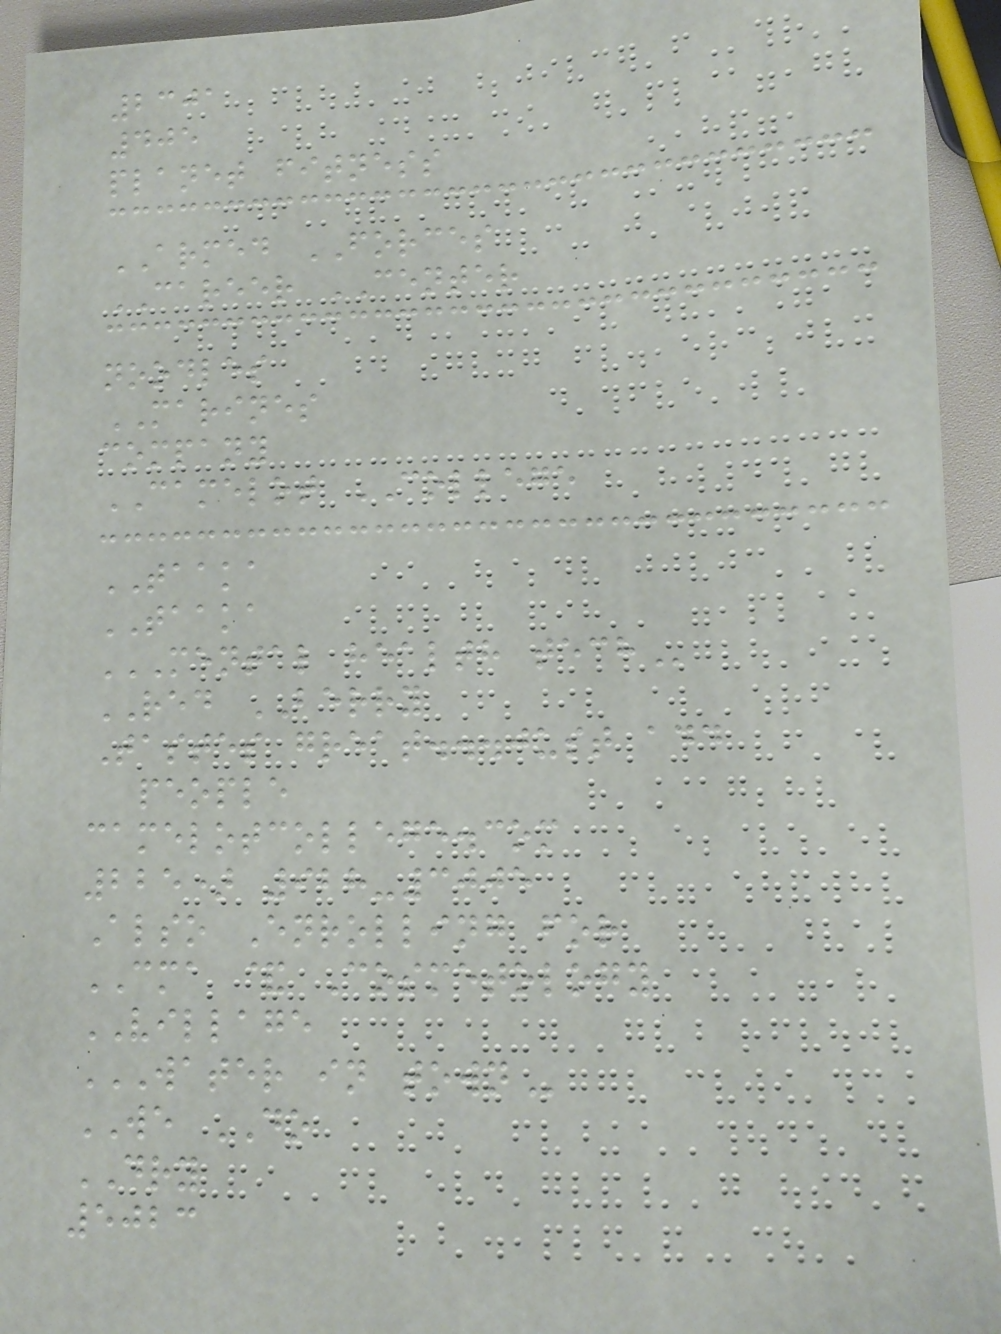2301
405
planet fitness
ARMED FORCES
CAREER CENTER
noodles
MARINES
company
CAMELOT COLLEGE
TAAKA
TAAKA
MENTAL HEALTH TECH
RED BERRY
Tastes great...just add
people
camelotcollege.com
225) 928-3005
Also Enrolling for
CMA & Cosmetology
VILLAGE
WATER IN TOWN
WE DO
DRY
5023
